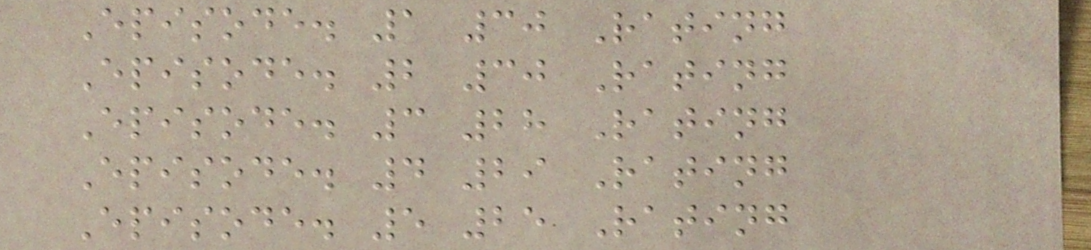Episode. 1 30 Rating
Episode. 2 30 Rating
Episode. 3 28 Rating
Episode. 4 29 Rating
Episode. 5 25 Rating
